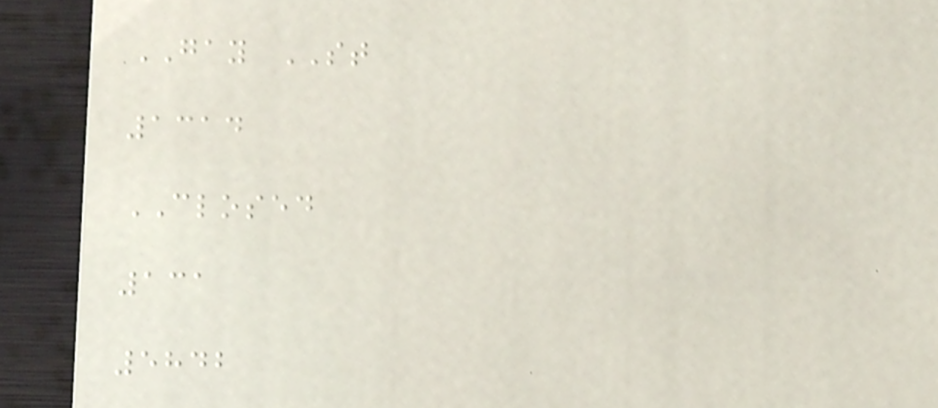GAY ST
1314
CLOSED
131
5842
